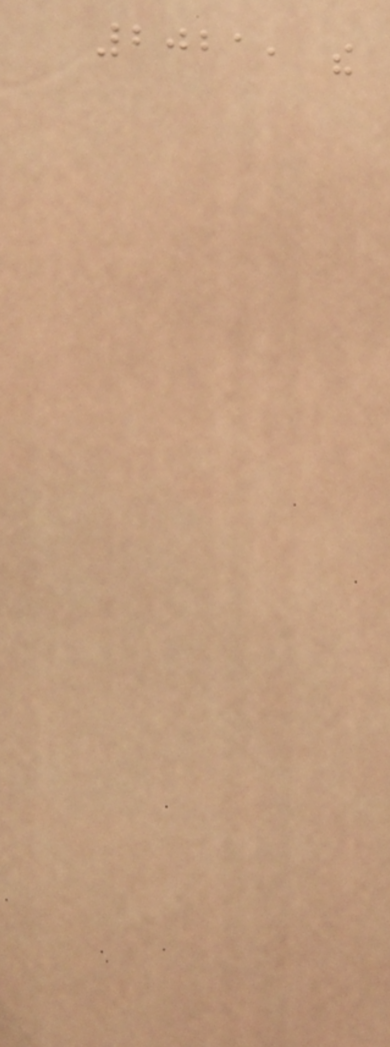2021, the
